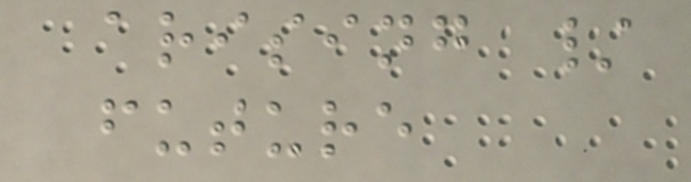arising /
future
